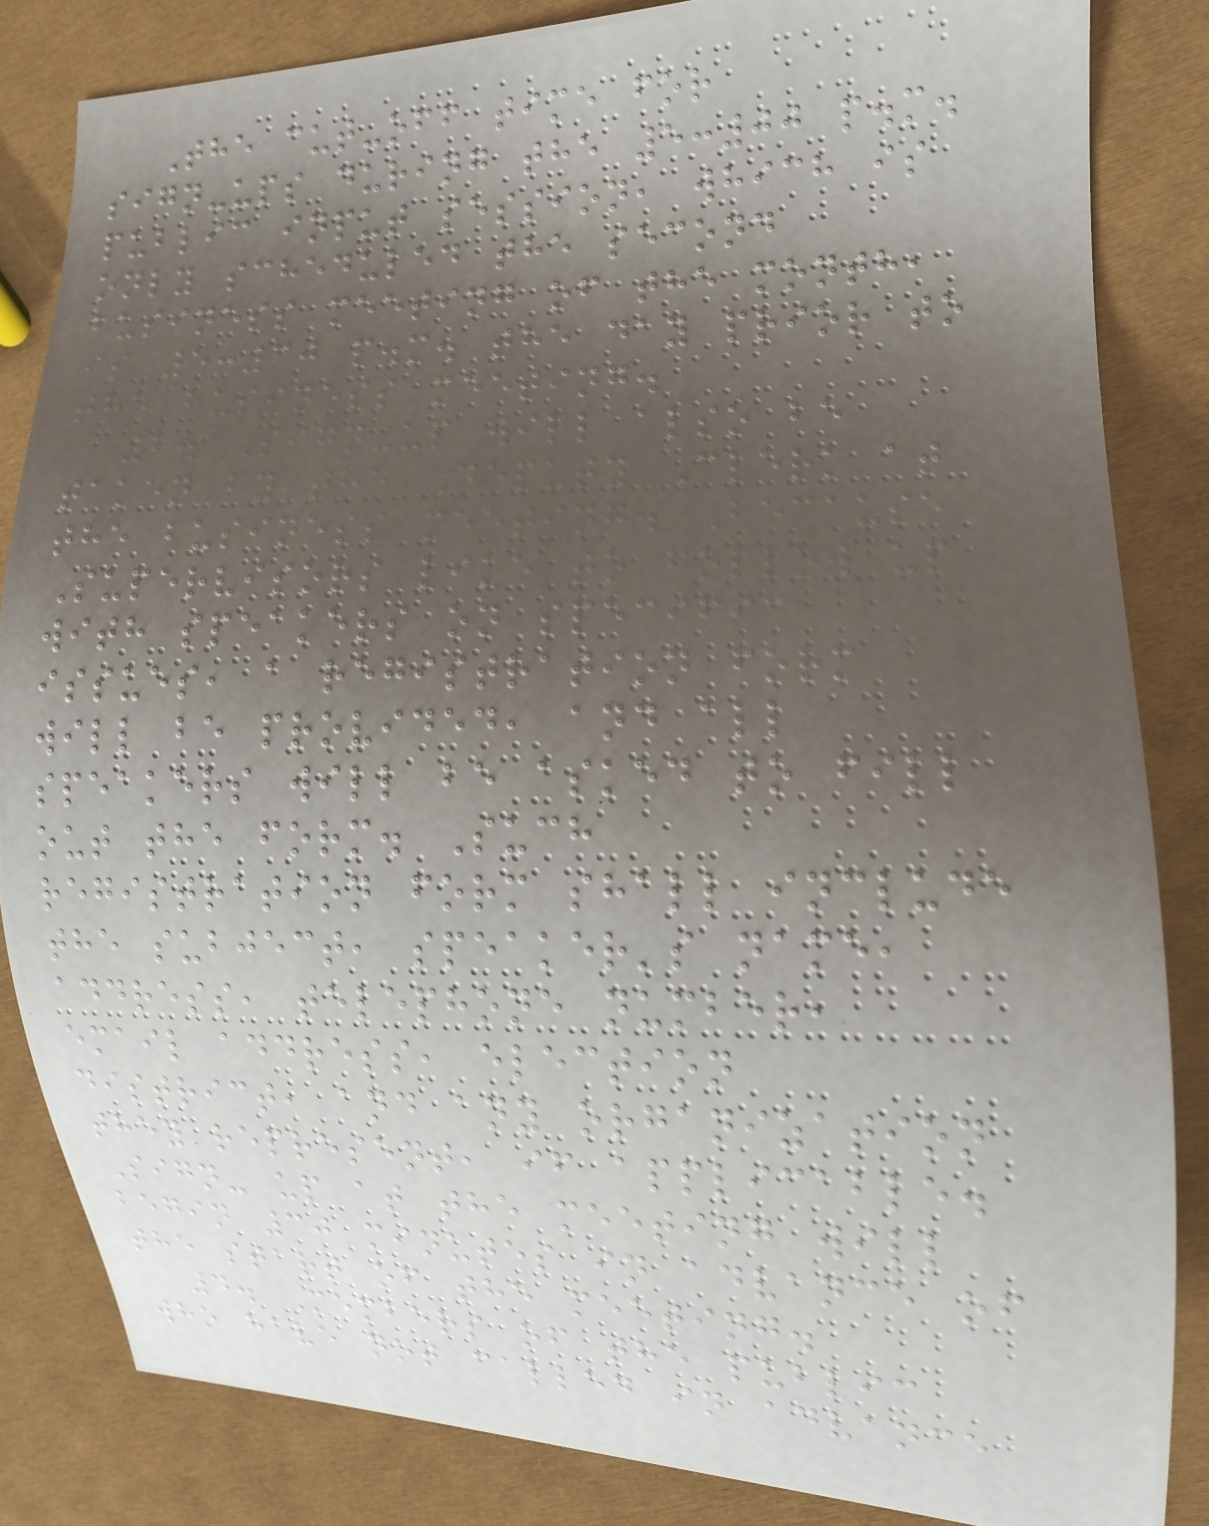The cut-off time for
sign-ups during the 5:00 p.m.
public input session, which is
only scheduled the second
business meeting of the month,
is 5:30 p.m. the day prior to
the business meeting.
2. Sign-up will also be
taken by the Deputy Clerk at
the business meeting. Because
Supervisors like to follow up
with speakers on specific
issues, a registration form
will be provided, and all
speakers will be asked to fill
out the form. Such
registration form shall include
the subject, speaker's name,
address, telephone number,
email address, election
district, and any organization
they represent, if applicable.
Sign- up at the meeting will
begin 30 minutes in advance of
the start of the meeting.
4. Members of the public
who have not called in advance
